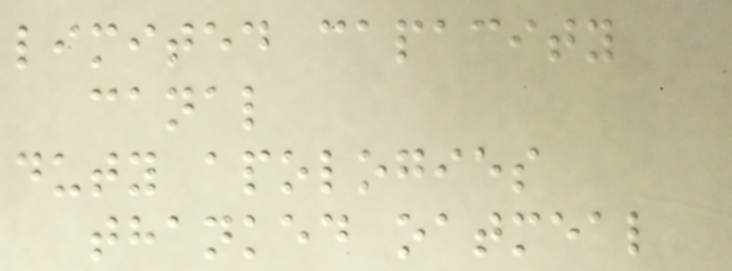limited capacity
canal
duty apologies
thanked oatmeal
